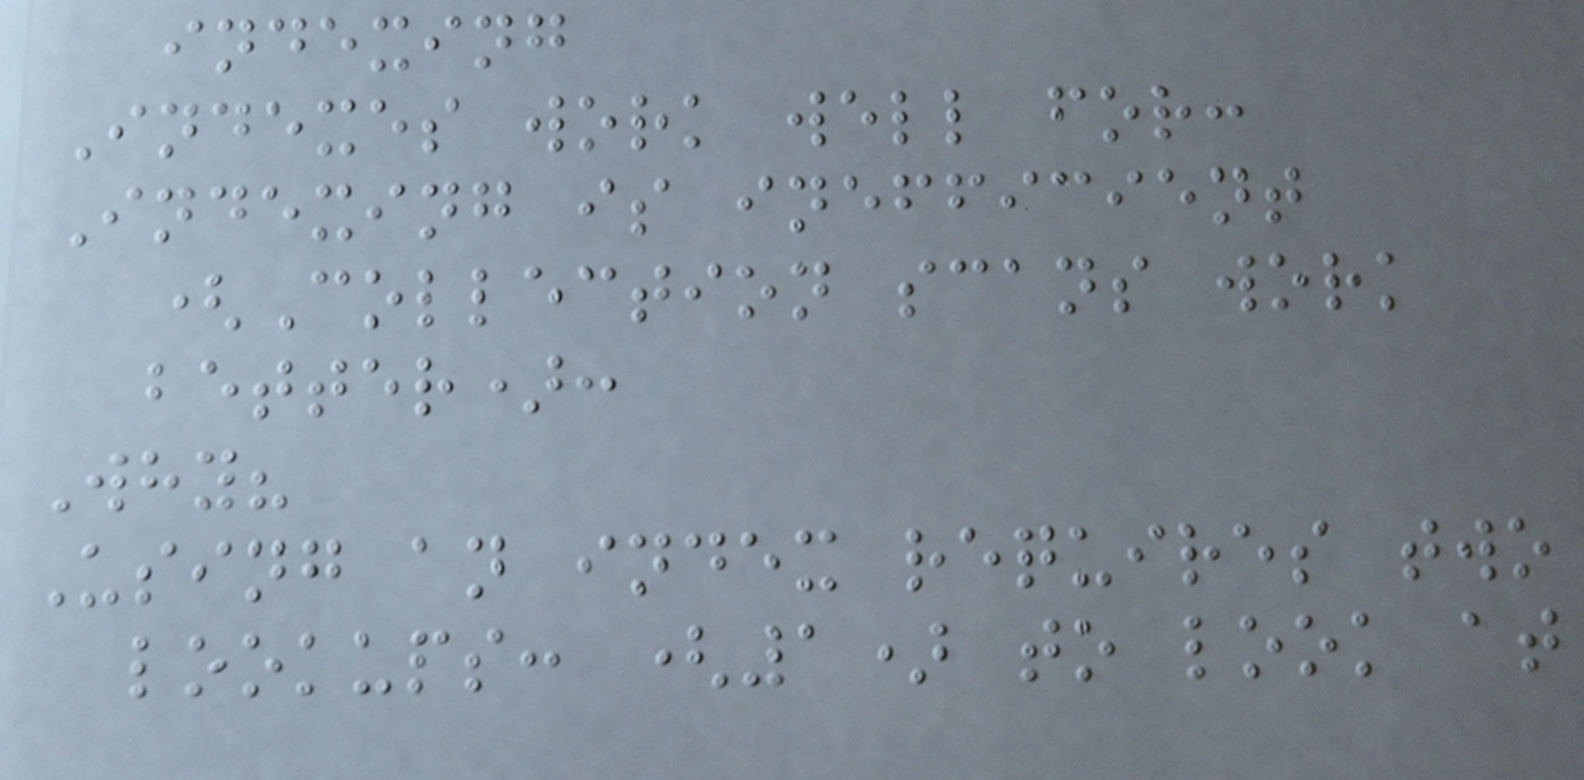indexing
Indexes work well for:
Indexing is inefficient
(Collection scans work
better):
Why?
Using an index requires two
lookups: (1) to look at
